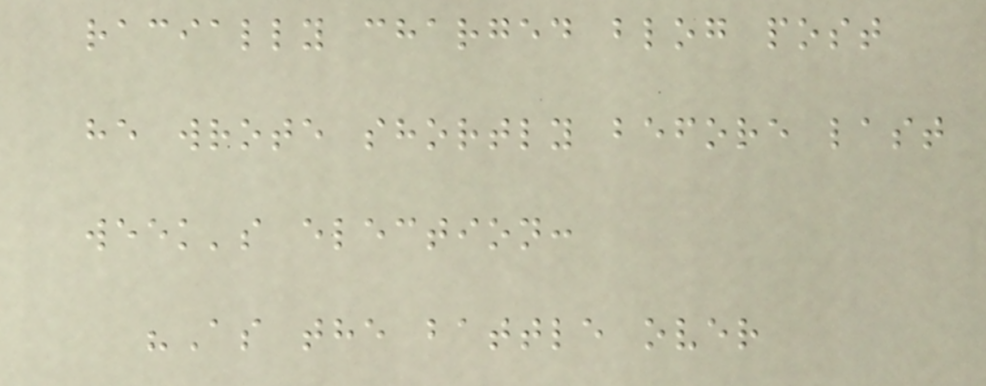racially charged blog post
he wrote shortly before last
week's election:
"As the battle over
